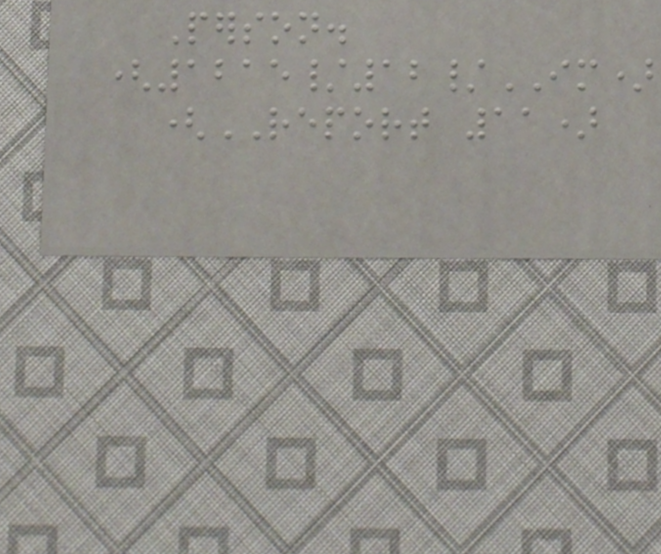Person.
(1215/12/IM)
(REPORT 11)
